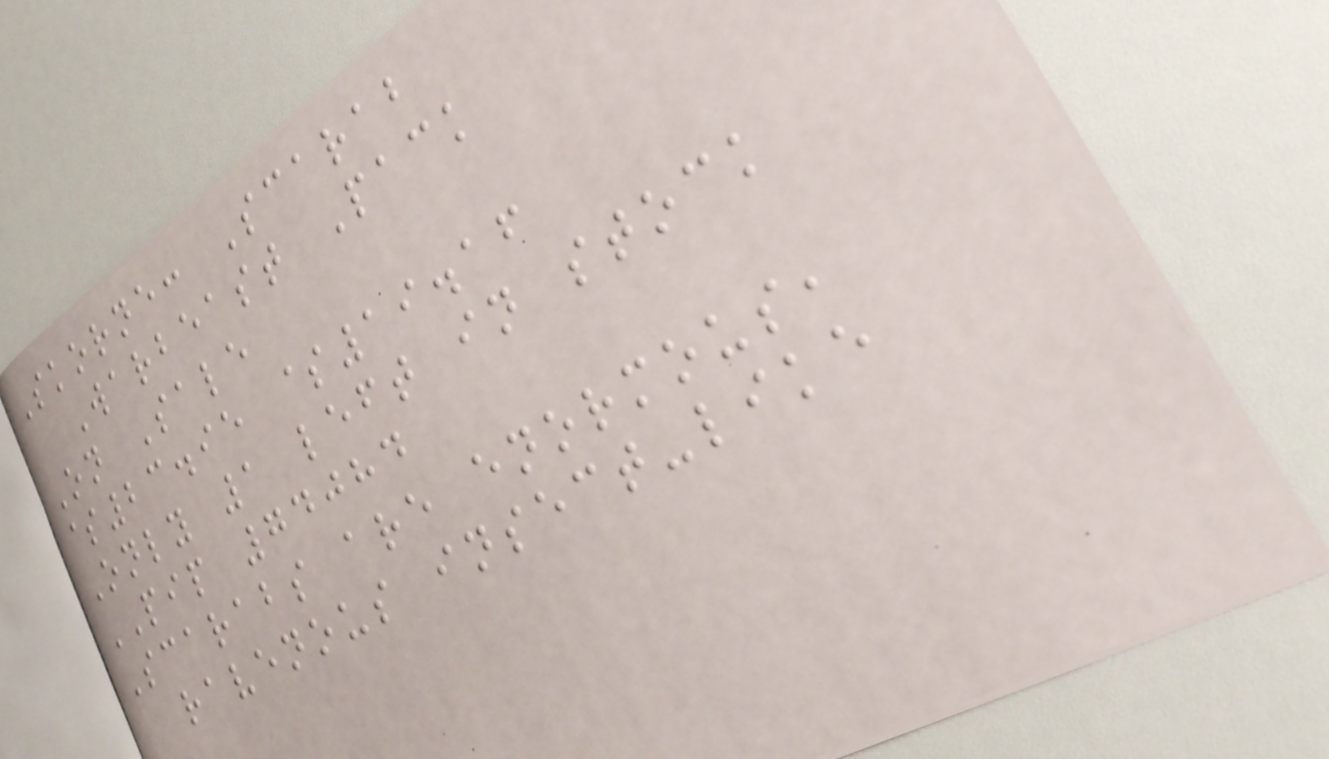Skorne: Scarab
Warbeast Pack
On Sale
$23.95 $19.16
Only 1 left in stock
PIP 74084
Scarabs are enormous,
ravenous insect-like
